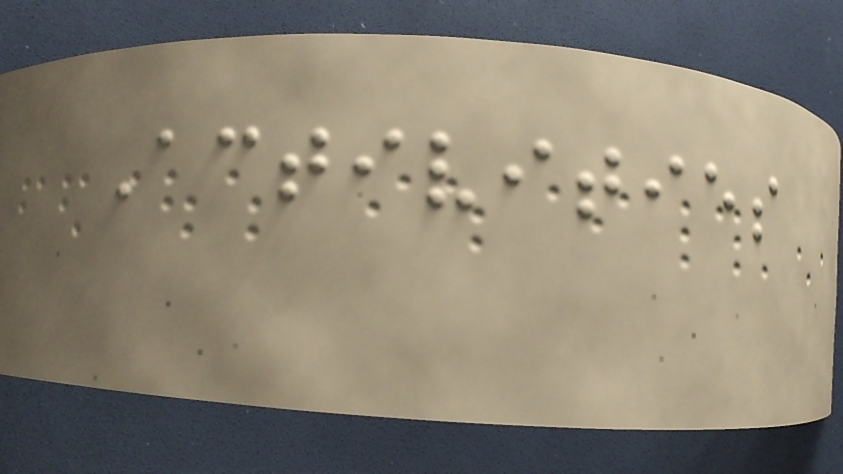Activities
